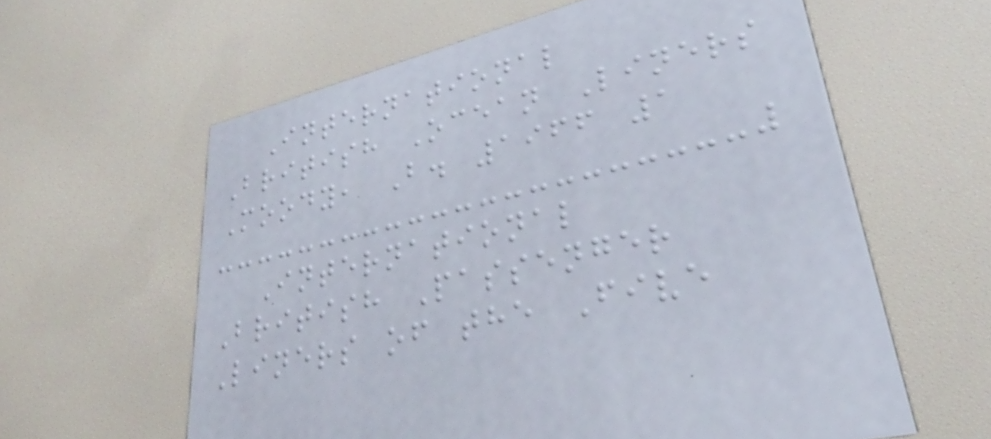International
British Ocean Liners
Moody, B. 1966 1
International
British Passenger
Liners of the Five
